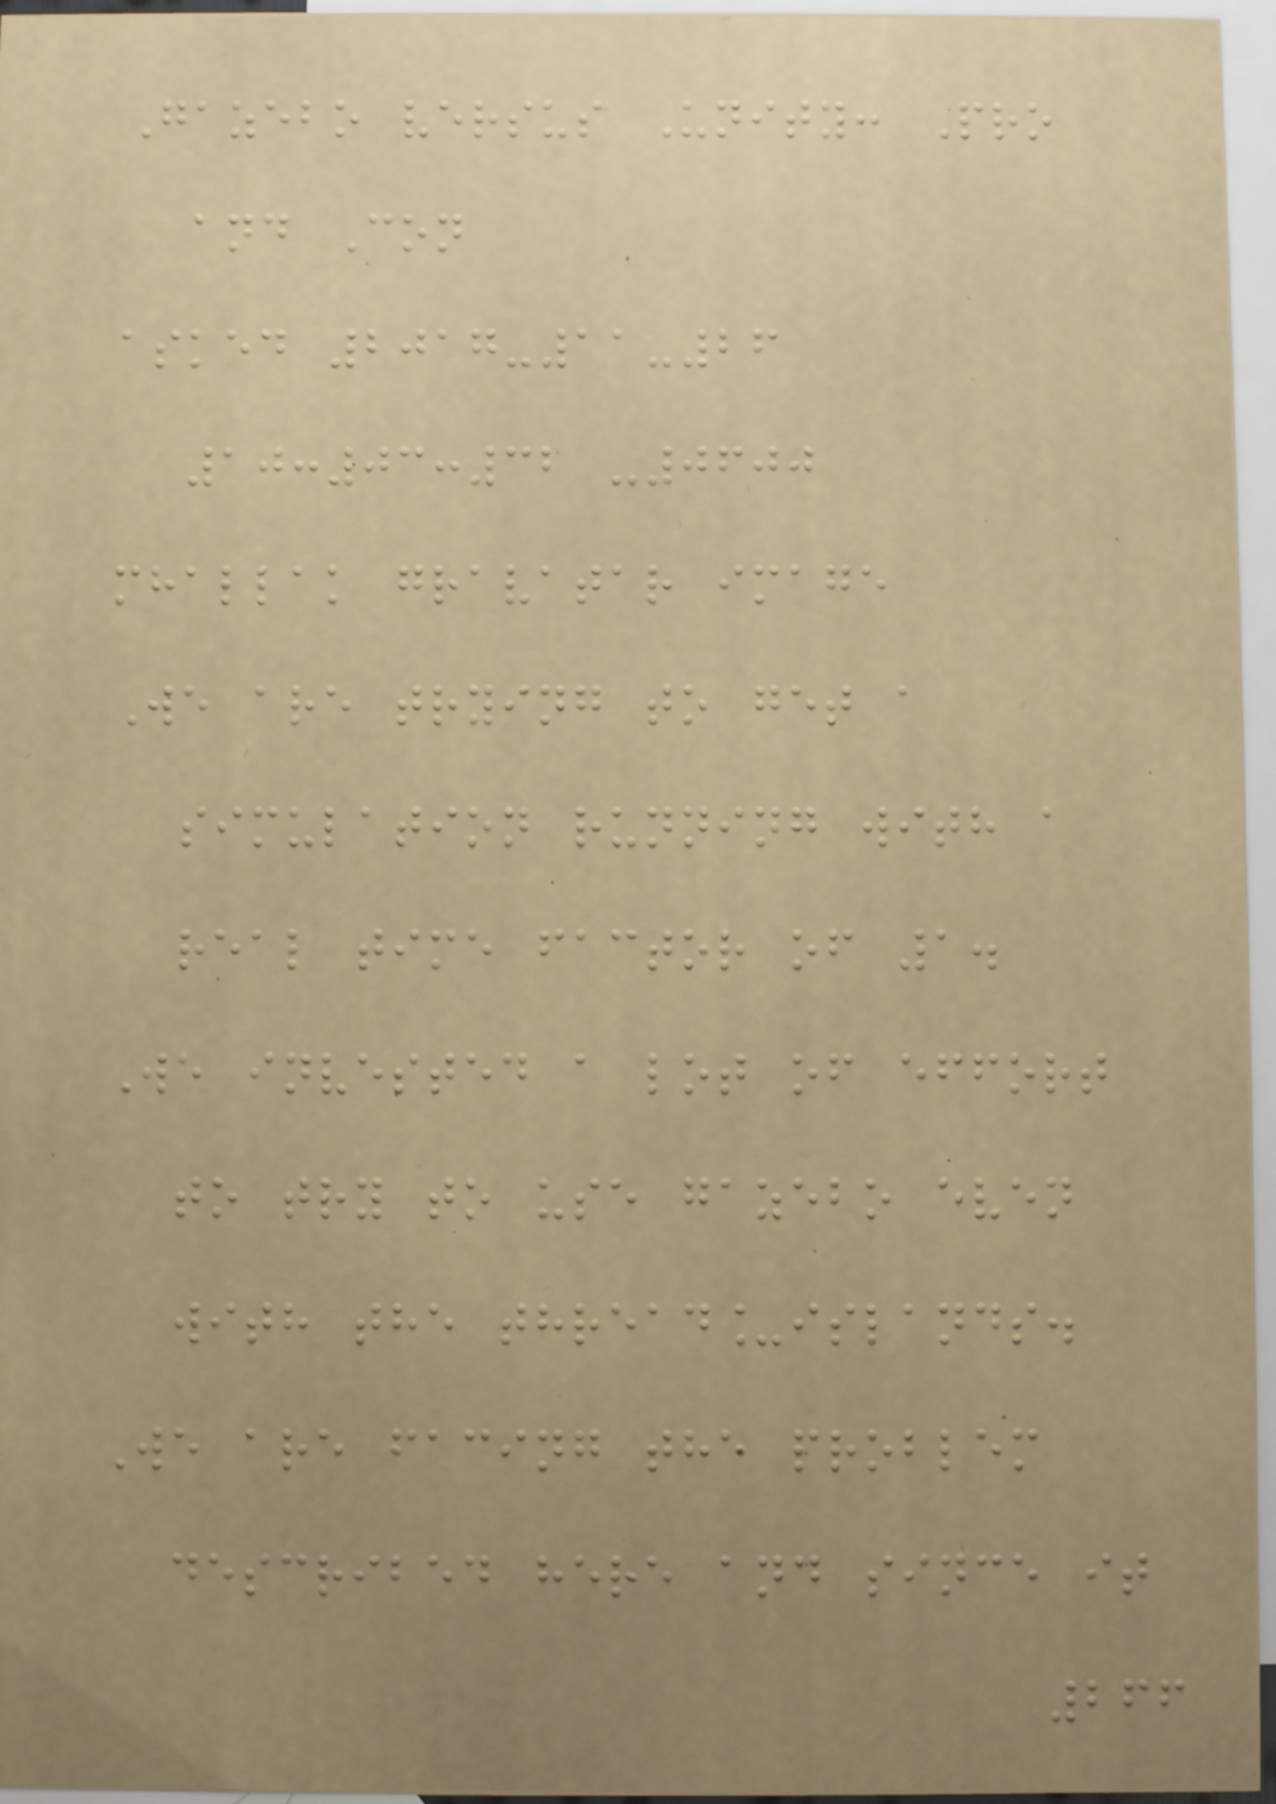Gazebo versus Unity: Pro
and Con
asked 2017-11-26
10:03:32 -0600
mhallak gravatar image
We are trying to get a
simulation running with a
real time factor of 1.
We invested a lot of effort
to try to use gazebo even
with the thread_islands.
We are facing the problem
described here and since it
266
